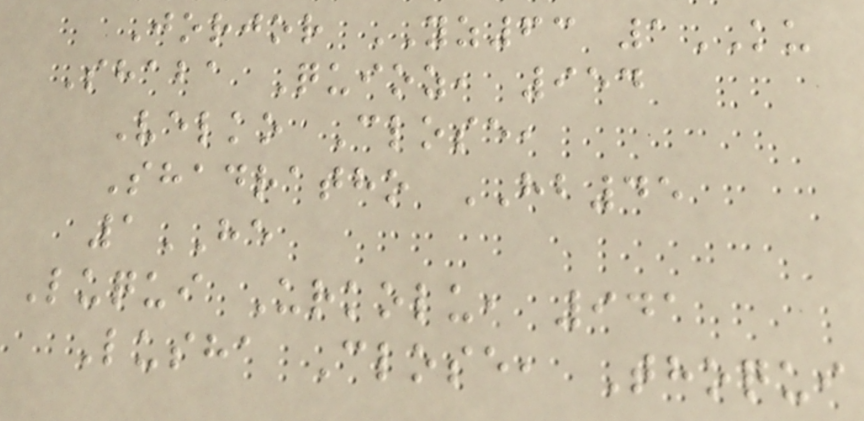Jorjor YZ63 1KU
Shaba Quioz, 954
Velko Close,
Shadratho HB45
1HE
Luqui Urkolu, 941
Lusha Close, Thoqui
